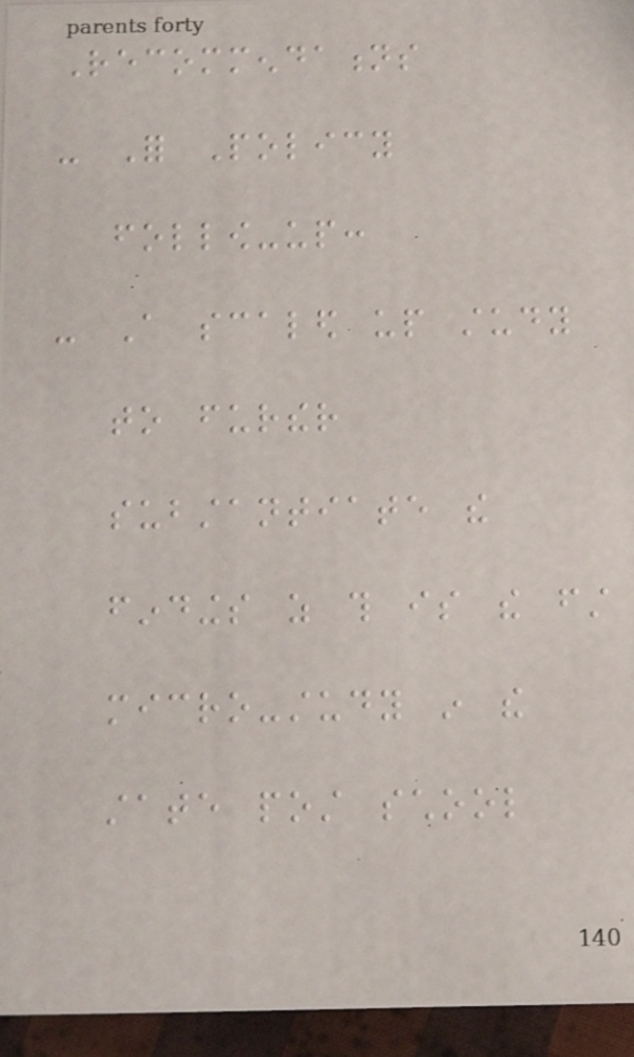Recommendations
- For Policy
follow-up:
- A scaled up study
to further
substantiate the
findings as this is the first
micro-study in the
state post school
